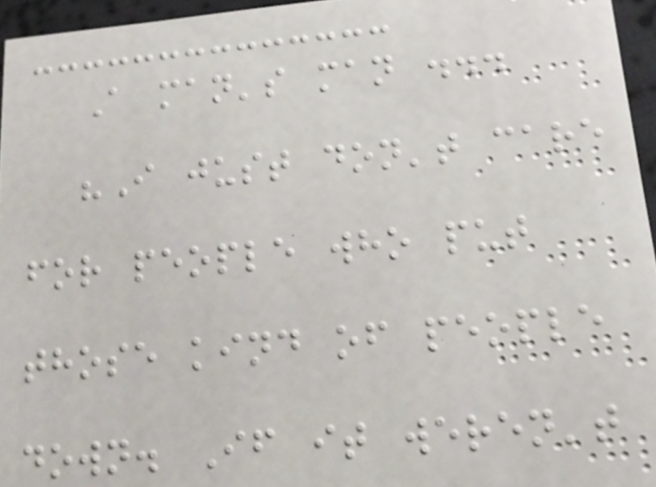A man's man ...
"I just don't care
for people who put
those kind of people
down. If it weren't
